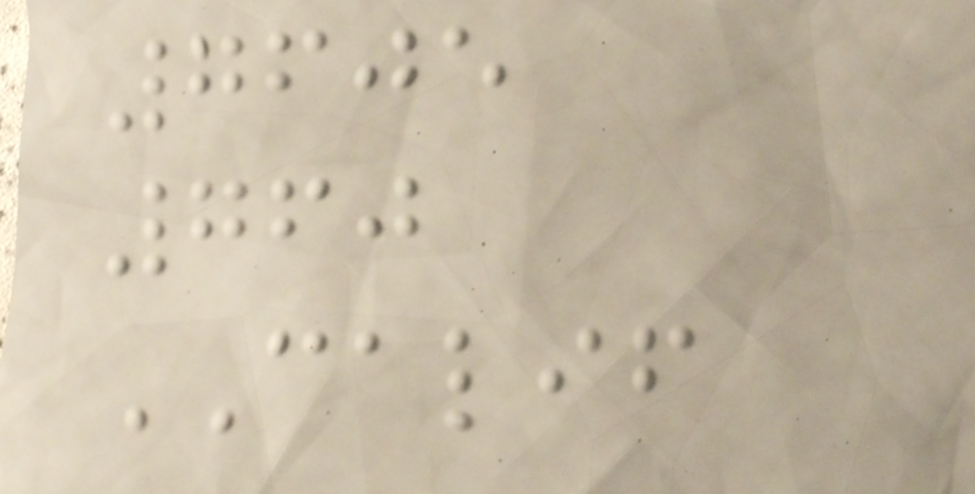7605
760
CALIF
